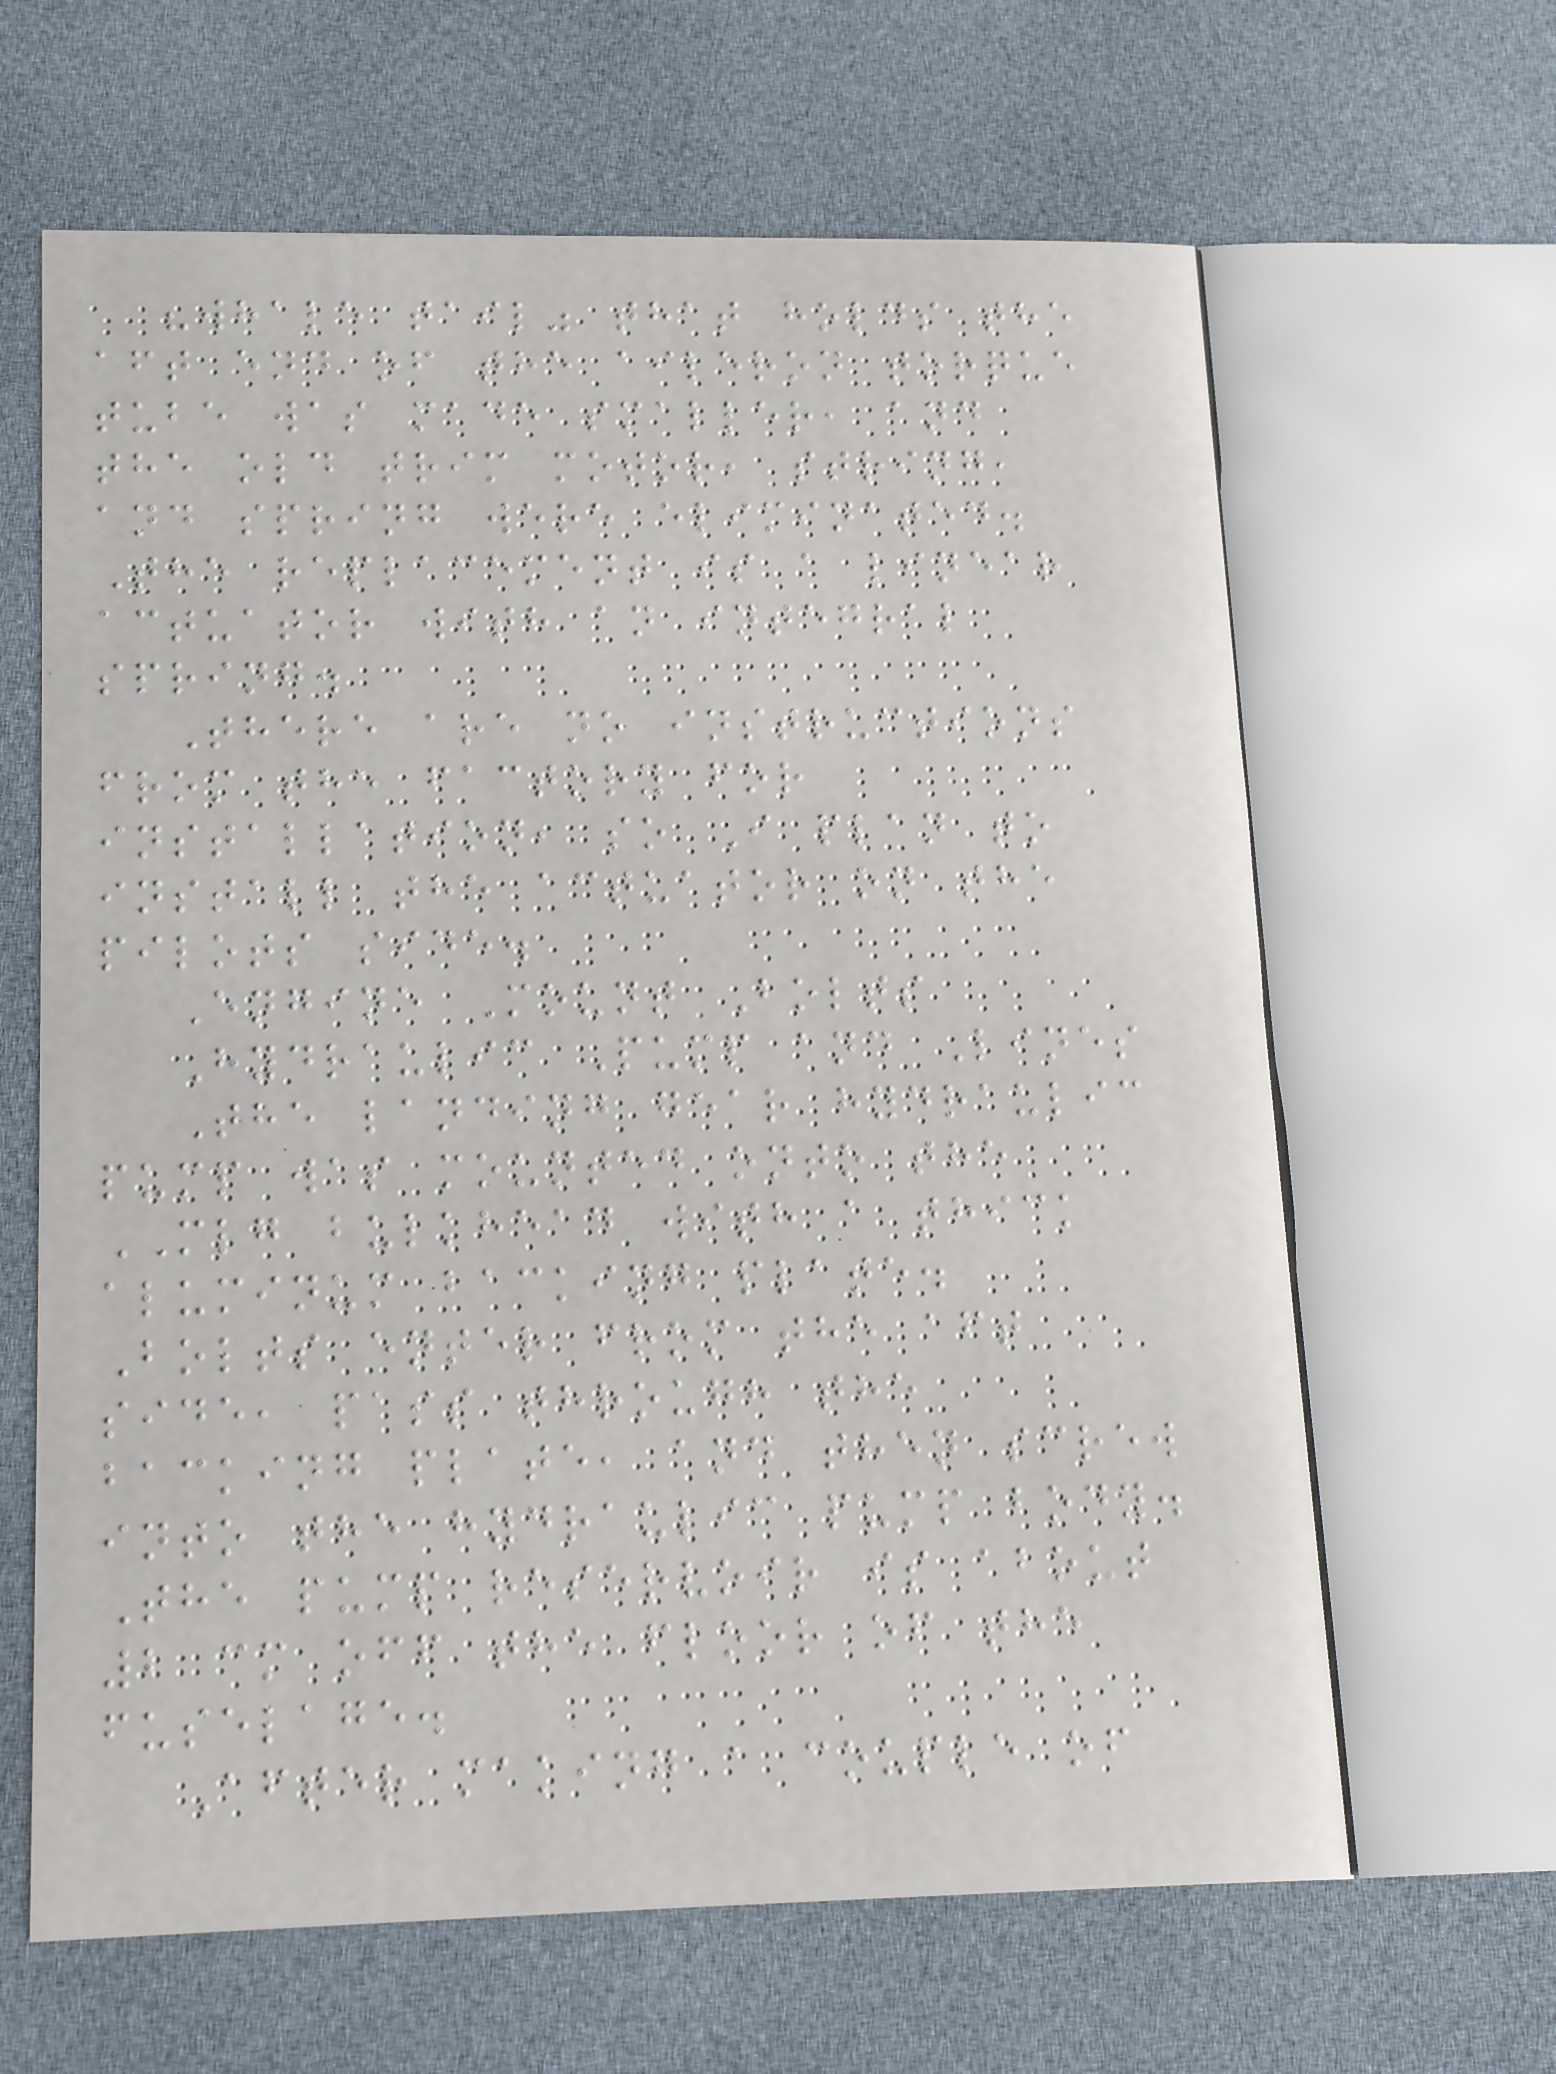"whale tail" that holds the
aft end of the aileron torque
tube was made smaller, and
the old trim motor, string,
and spring were eliminated.
The replacement is a linear
actuator with an integral
spring.
There are no instructions
from the factory for
installation, so I plan to
install the actuator on the
pilots side.
Engine Mount Bolts
Hydraulic Pump and Lines
The landing gear hydraulic
pump was mounted onto the
MLG bulkhead with a thick
aluminum backing plate.
Bolts enter from the aft
side, pass through the
backing plate, and then screw
into the hydraulic pump body.
The pump reservoir is about
2 cm off the floor of the
fuselage.
After making a couple of
